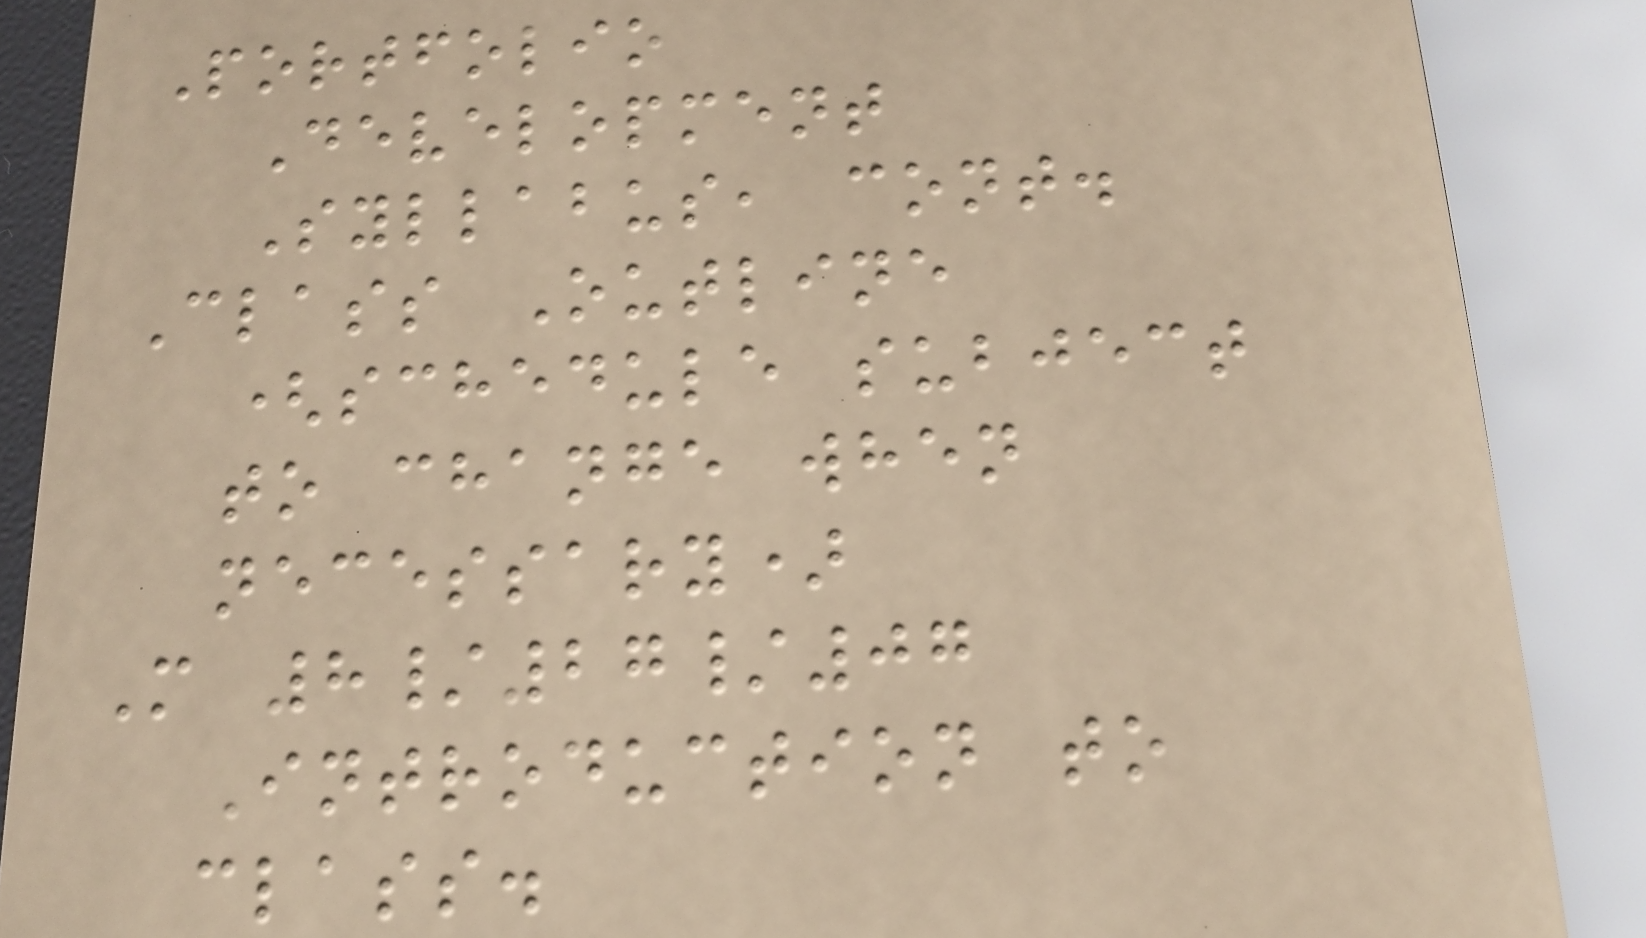Portfolio
Development
Syllabus, cont.
Class Outline
(schedule subject
to change when
necessary)
M 8/27/07
Introduction to
class.
